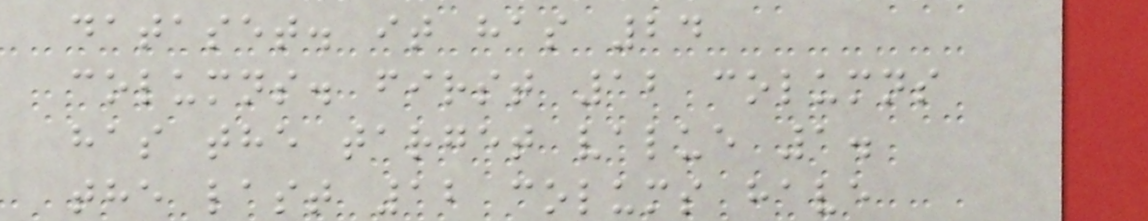dataset. it has 24
columns. first 12 columns
has the target value 1.
the last 12 colums have
